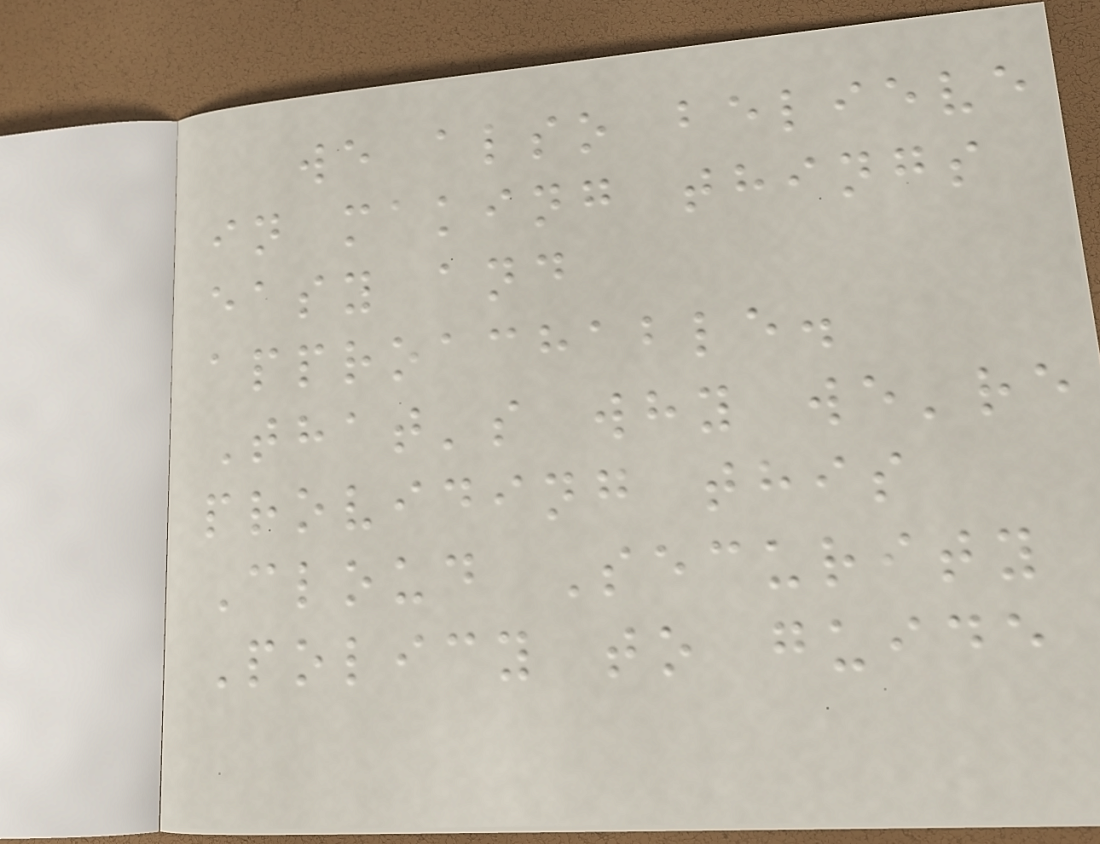we also believe
in making things
easy and
approachable.
That's why we're
providing this
Cloud Security
Policy to guide
